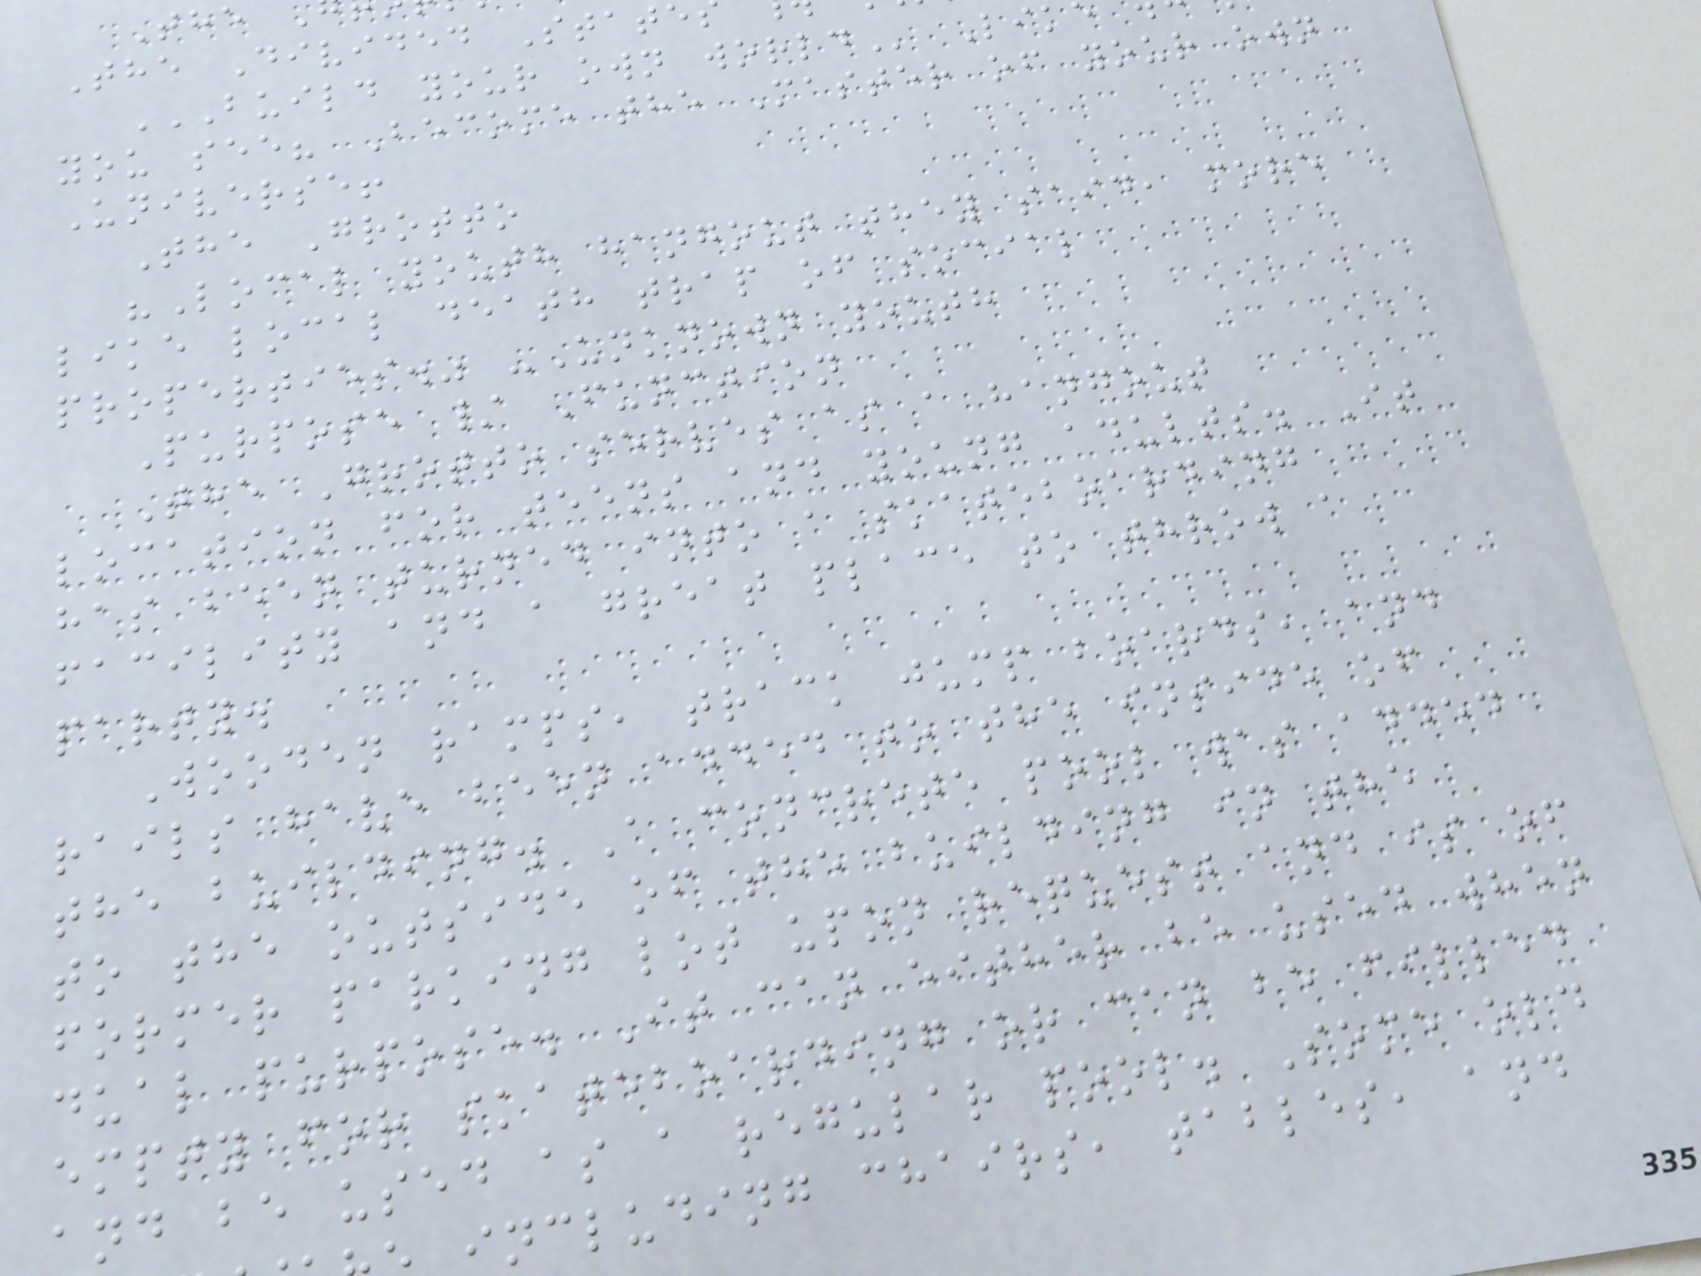The Divided State
BUILD YOUR OWN WORLD Lik
you see? Become the Master of your own
Universe!
The Grotto
"Local youth hangout they said, more
like local death trap of social
properties." -Unknown youth
Purpose / Function
The Grotto serves as a hangout
location for teens and young adults. It
has been turned into a skateboarding
facility and a great place to throw a
party.
Wooden ramps, track jump boards, and
rails have been added to the inside of
the building. A concrete pool was added
to the outside of the building in the
former parking lot upon request and is of
dual purpose. It can either be used when
empty for skateboarding or can be filled
and be used as a regular pool. Some old
including chairs, tables, and
